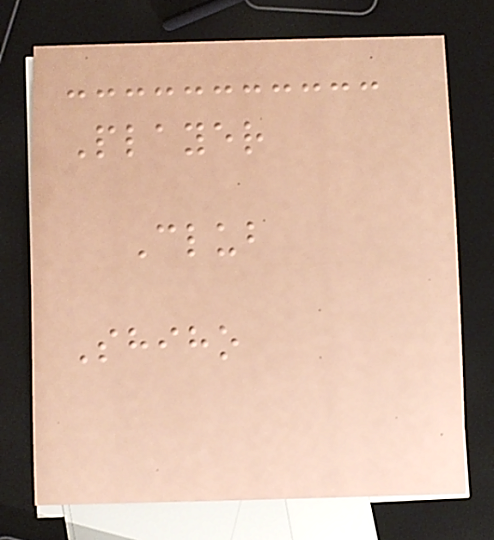Player
Club
Shiho
